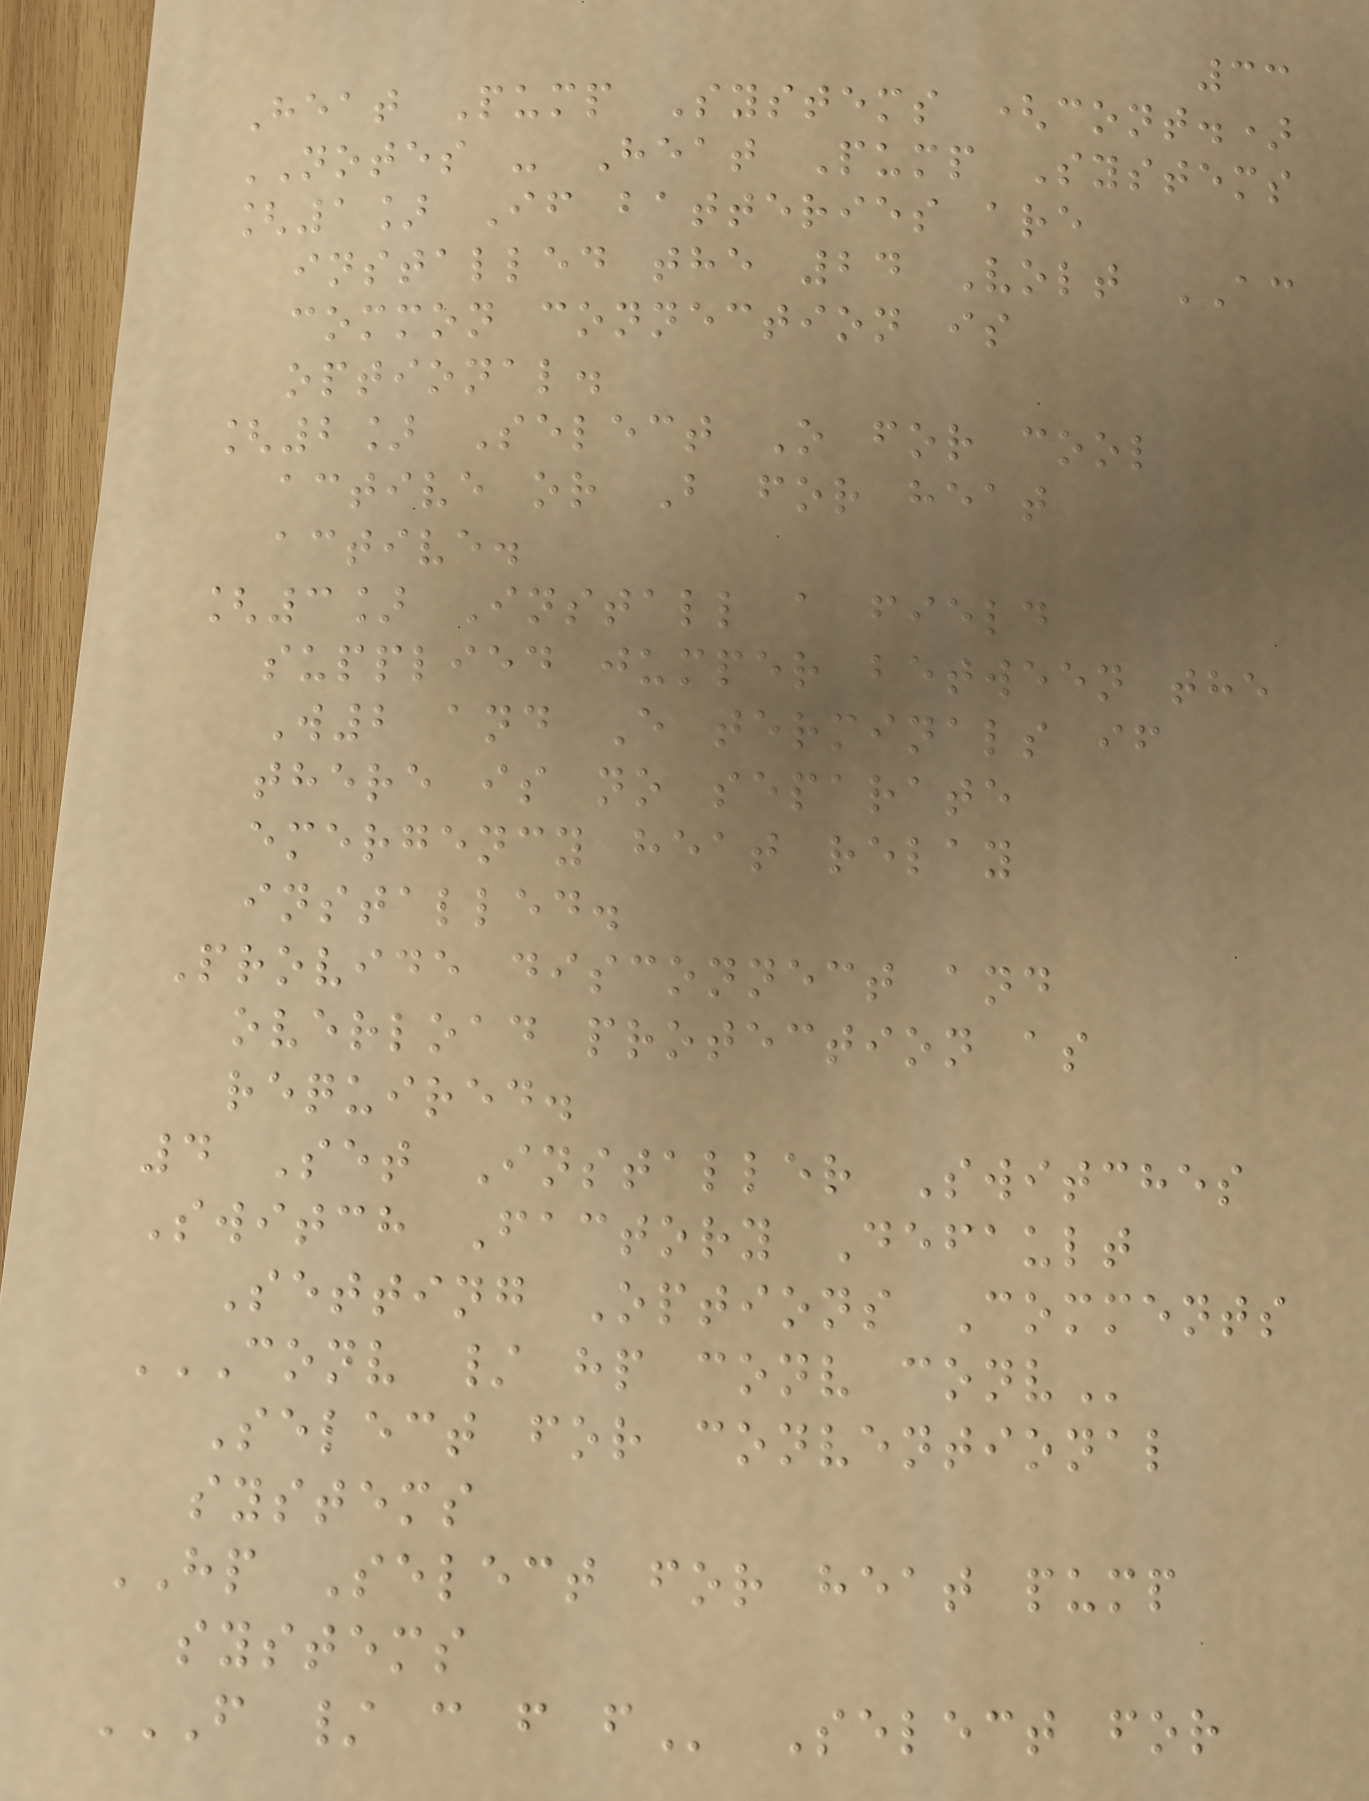33
Heat Pump Systems (cont.)
NOTES - Heat Pump Systems
[1] If batteries are
installed the 24 Volt AC
common connection is
optional.
[2] Select O for cool
active or B for heat
active.
[3] Install a field
supplied jumper between the
W2 and E terminals if
there is no separate
emergency heat relay
installed.
Provide disconnect and
overload protection as
required.
4 Set Installer Switches
Switch Factory Default
Setting Options Comments
CONV / HP CONV CONV
Select for conventional
systems
HP Select for heat pump
systems
F / C F F Select for
